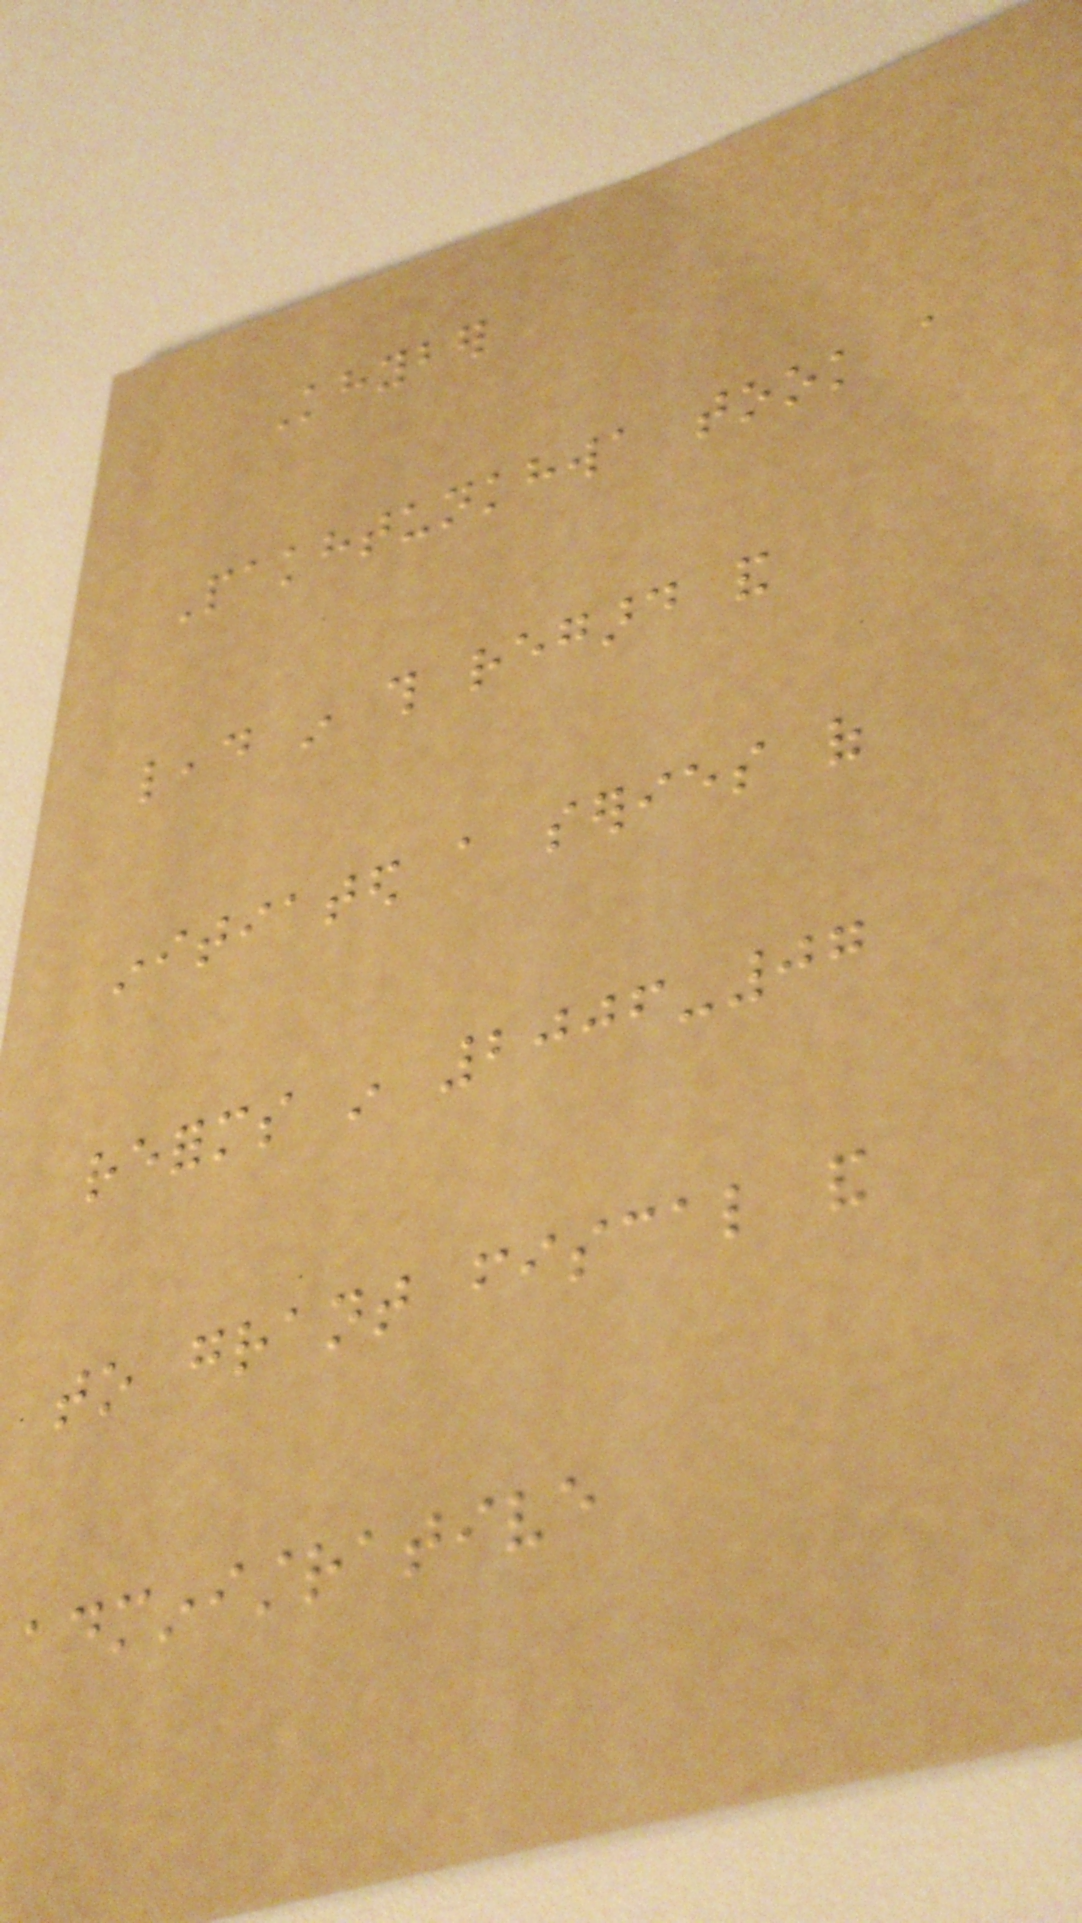Khyber
Pakhtunkhwa took a
lead in this regard and
initiated a series of
reforms in 2006-07
to grant fiscal and
administrative
